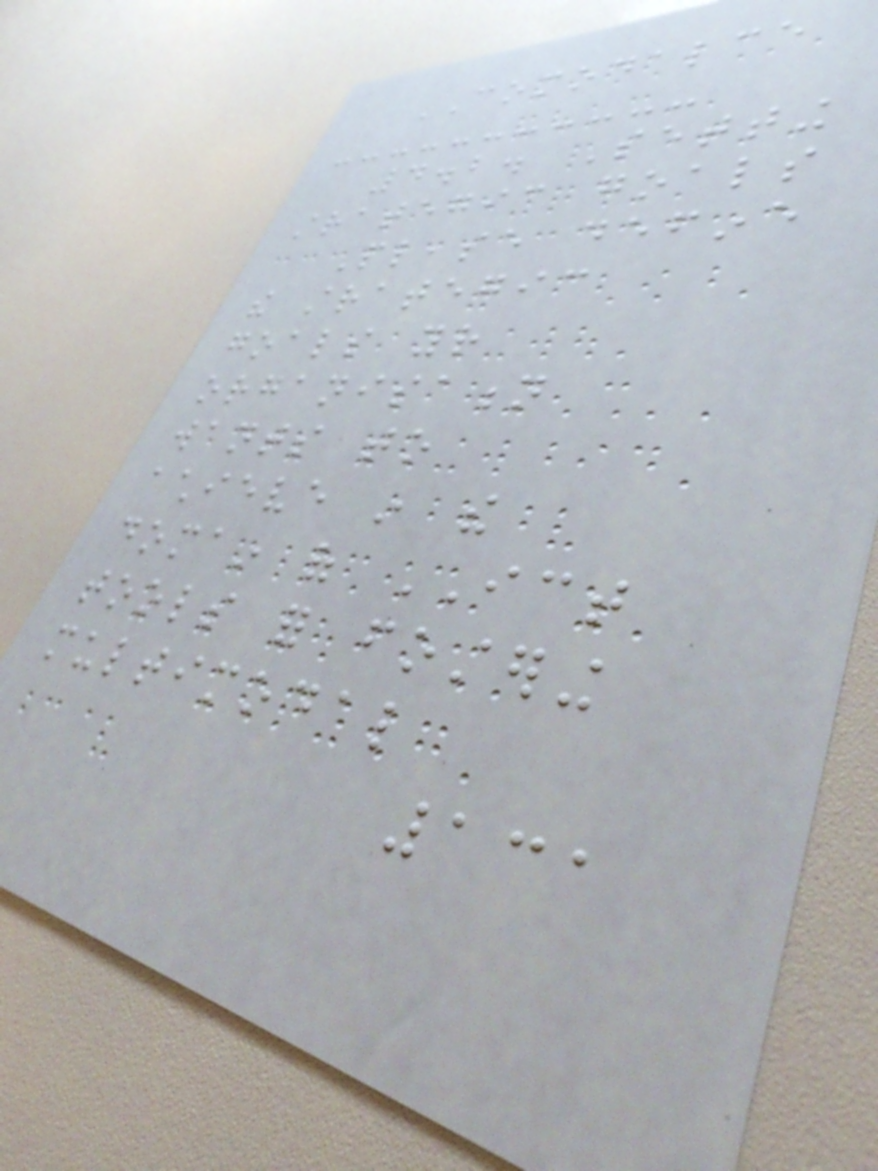COMODALCE
4.2. Setting
strategic goals
Please define
the strategic
goals your
organisation
wants to
achieve in the
domain of ICT
tools for fostering
multimodal
131
